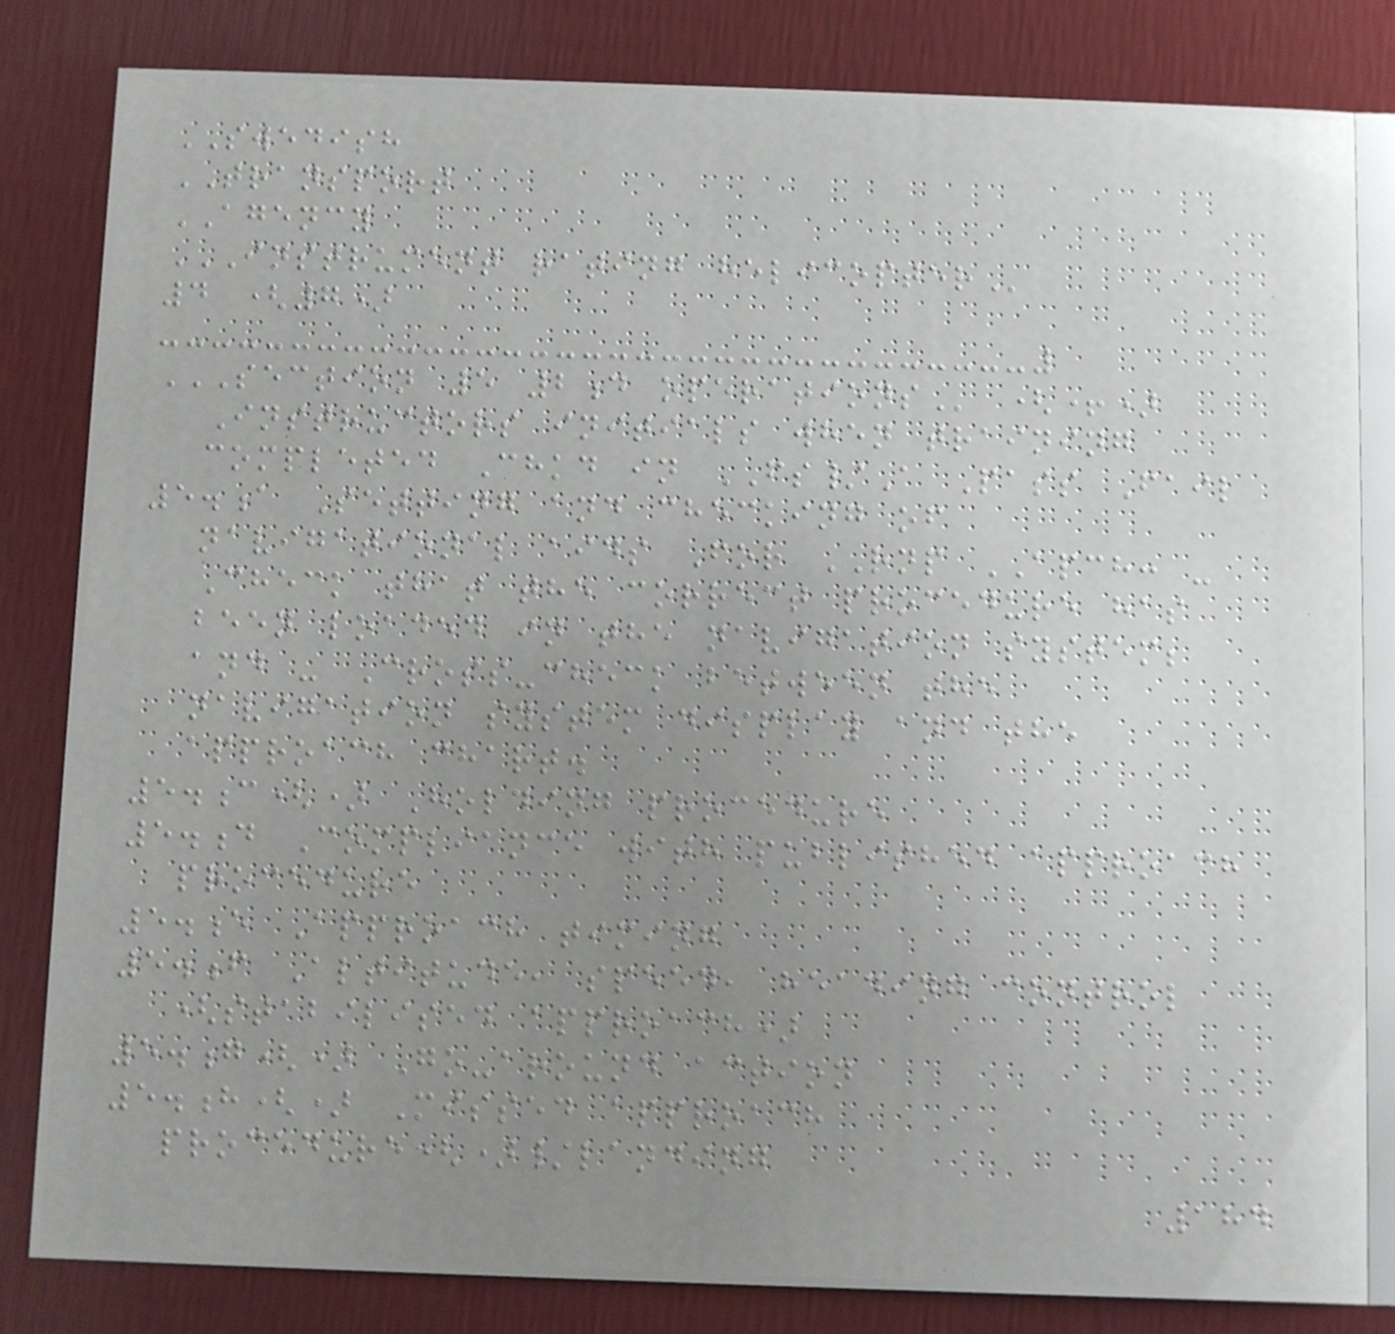SWEDISH
TRANSPORT
AGENCY
INSTRUMENT RATING HELICOPTER
4 (7)
SECTION 5 2D OPERATIONS (+)
Instructors initials when training
completed Chkd in FS/A Pass Fail
5.a Setting and checking of
navigational aids For RNP APCH: -
Check that the correct procedure has
been loaded in the navigation system;
and - Cross-check between the
navigation system display and the
approach chart.
5.c() Holding procedure
5.d Compliance with published approach
procedure
5.e Approach timing
5.f Altitude, speed, heading control
(stabilised approach)
5.g() Go-around action
5.h() Missed approach
procedure()/landing
184
